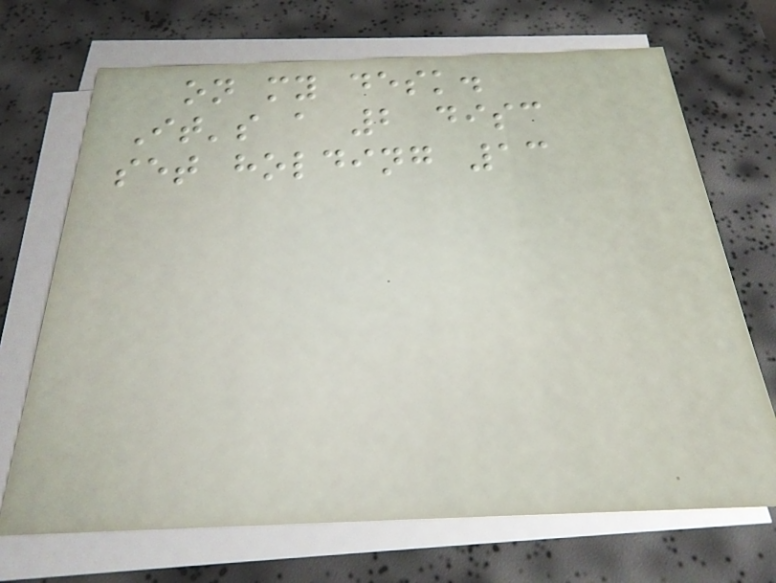on my desk.
It's a 2 disc
set holding 13
